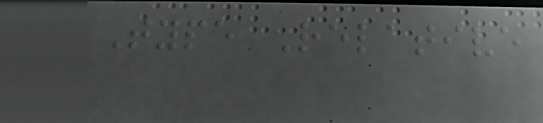Type Relative
